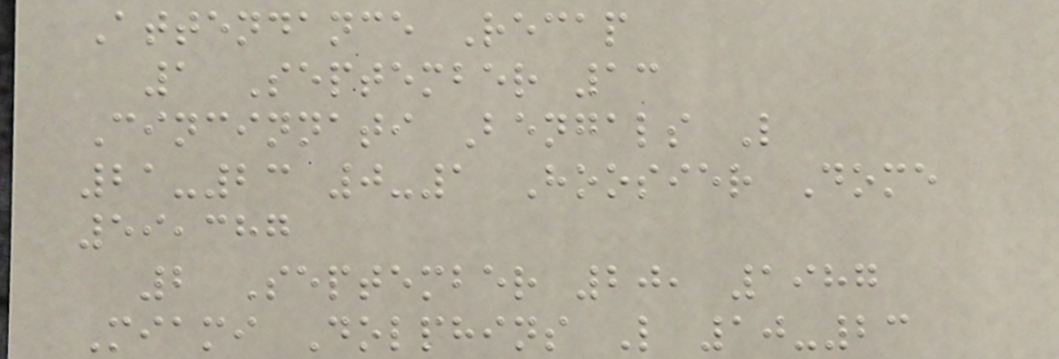Attendance Recap
1 September 13
Cincinnati Bengals L
21-23 0-1 Hoosier Dome
59,387
2 September 20, 1987
Miami Dolphins L 10-23
